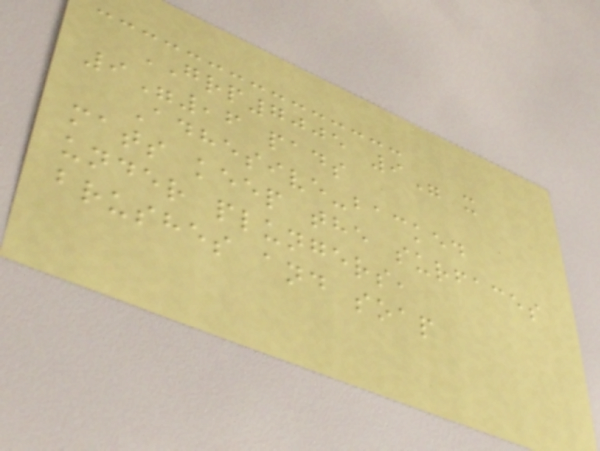GRP7005 9" x
9",6 pads
Adhesive-backed
mats keep the surfaces
under plungers,
brushes and soap
